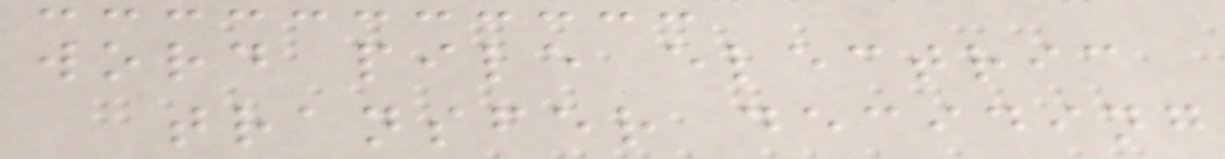word pile electric
transfer deciding
